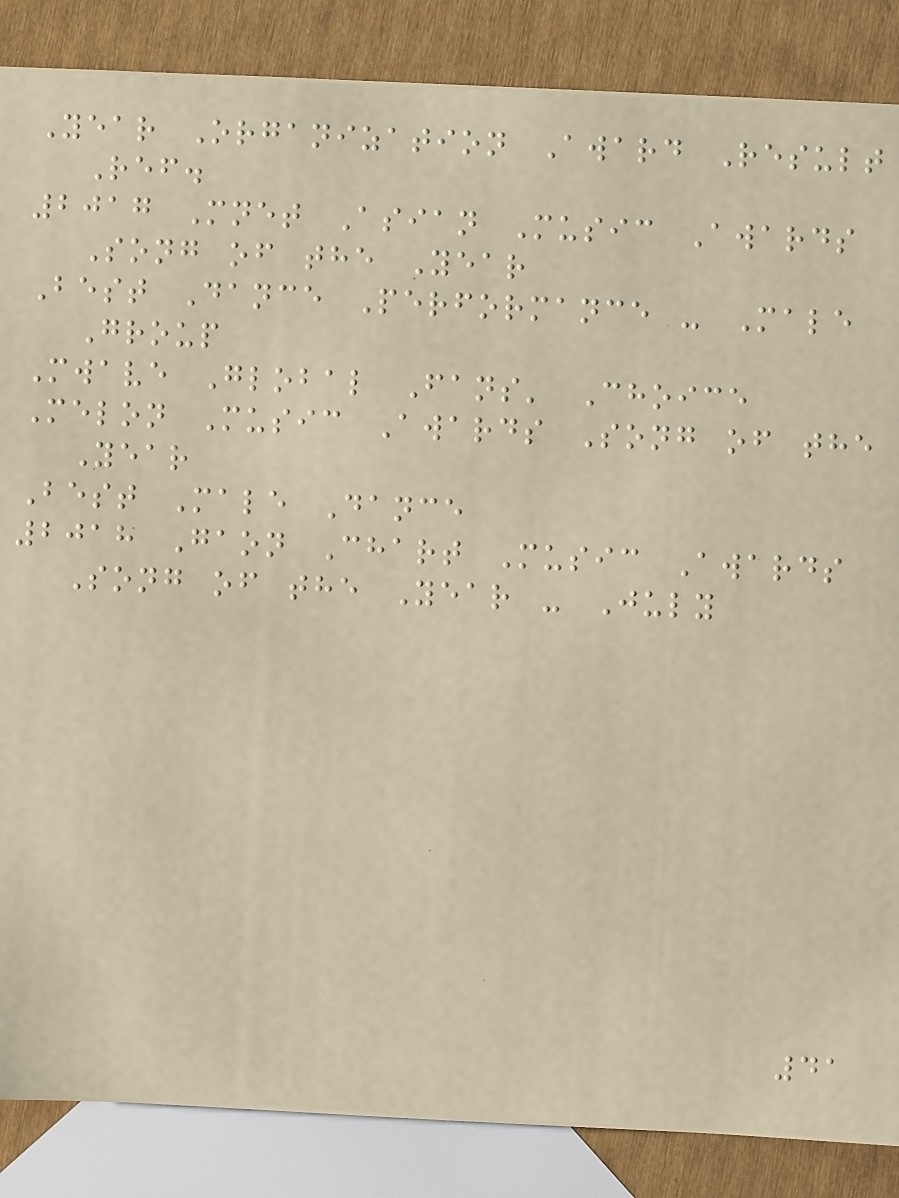Year Organization Award Result
Ref.
2017 Mnet Asian Music Awards
Song of the Year
Best Dance Performance - Male
Group
Mwave Global Fans' Choice
Melon Music Awards Song of the
Year
Best Male Dance
2018 Gaon Chart Music Awards
Song of the Year - July
41
